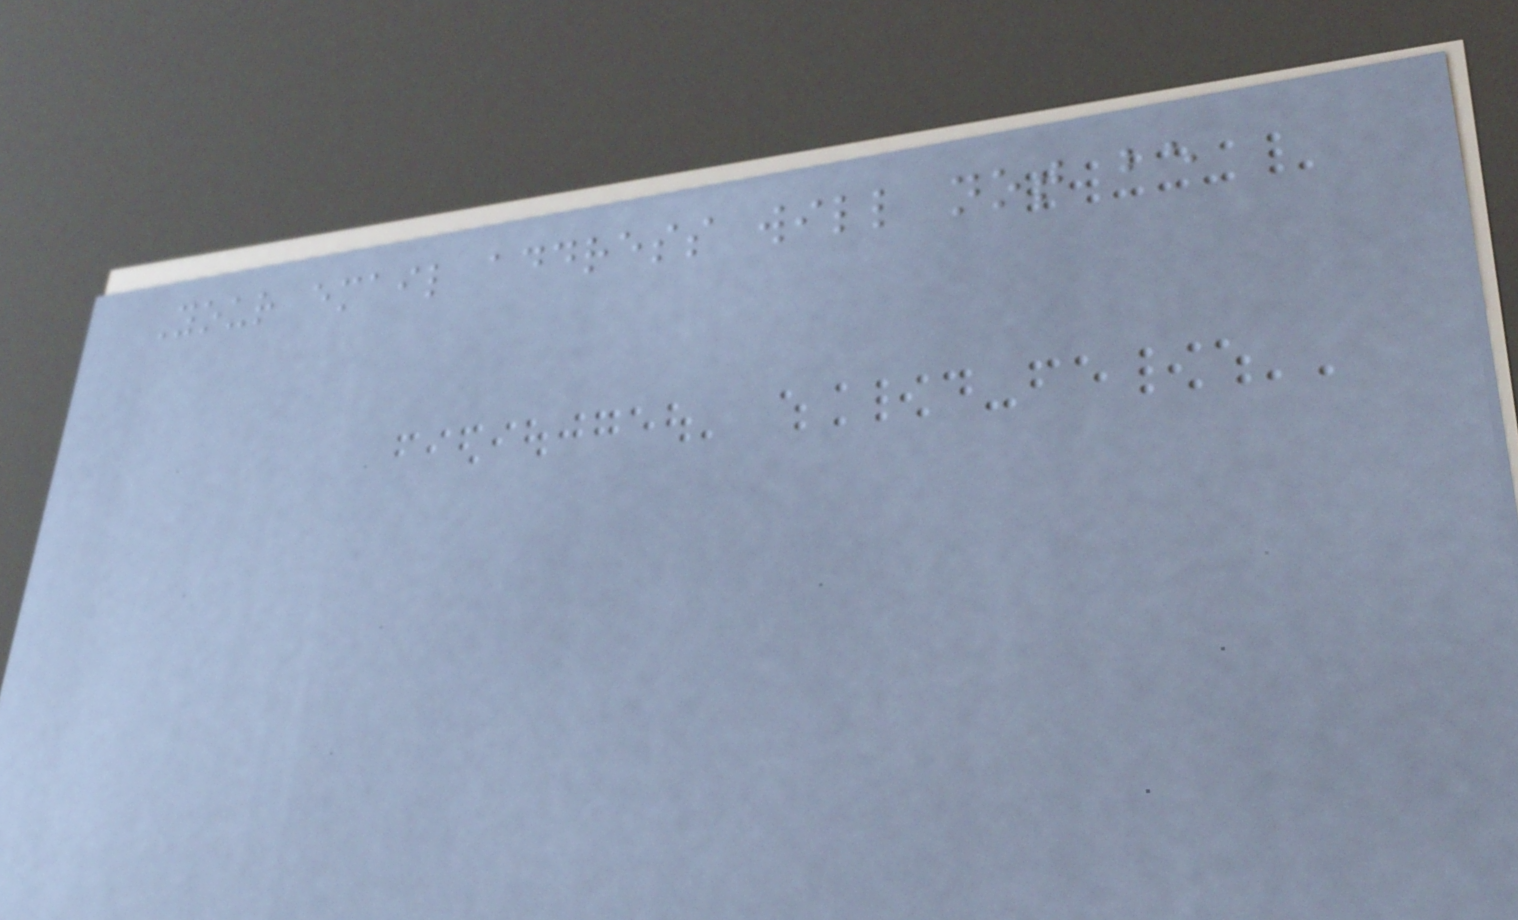Your email address will not be
